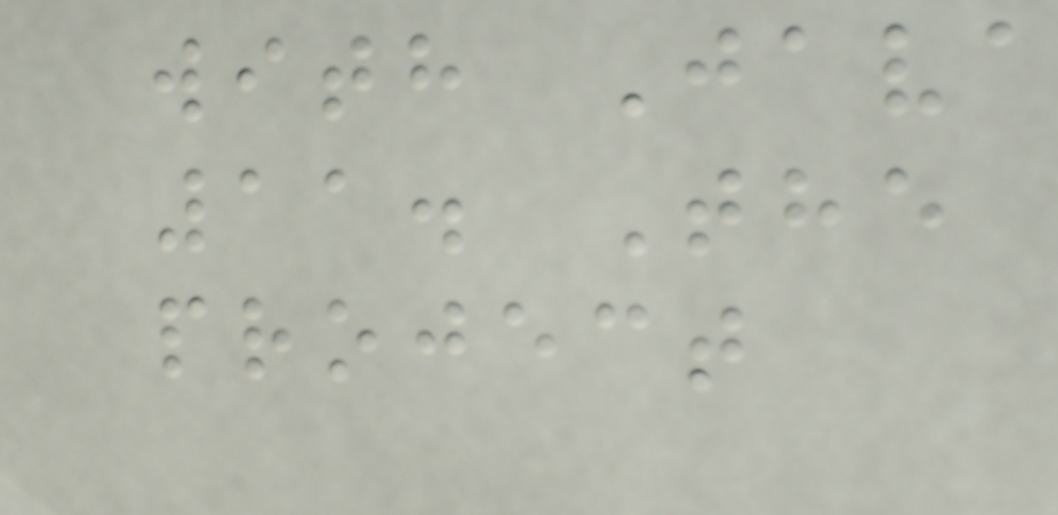with Java
11. The
project
